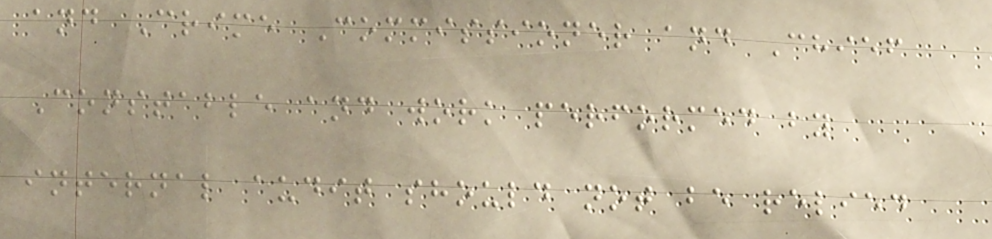and Crime Commissioner and Chief
Constable and work performed by
internal audit should not be relied
